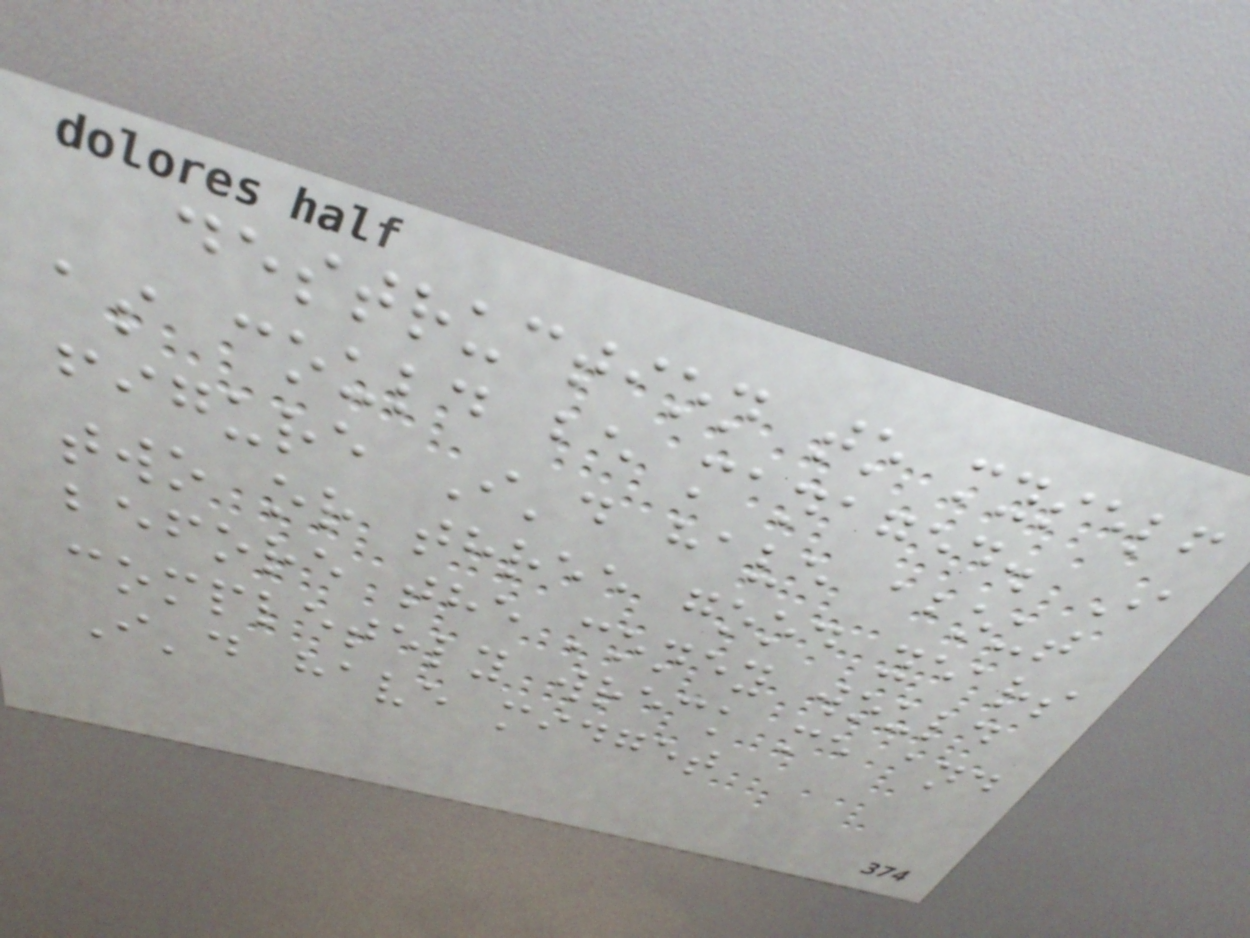destruction to myself
as could be managed. I
figure I'd have about
two or three good years
before the money would
completely wreck me and
I'd have midget
